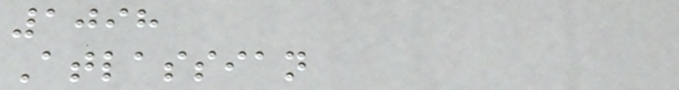1098
Atlassian
